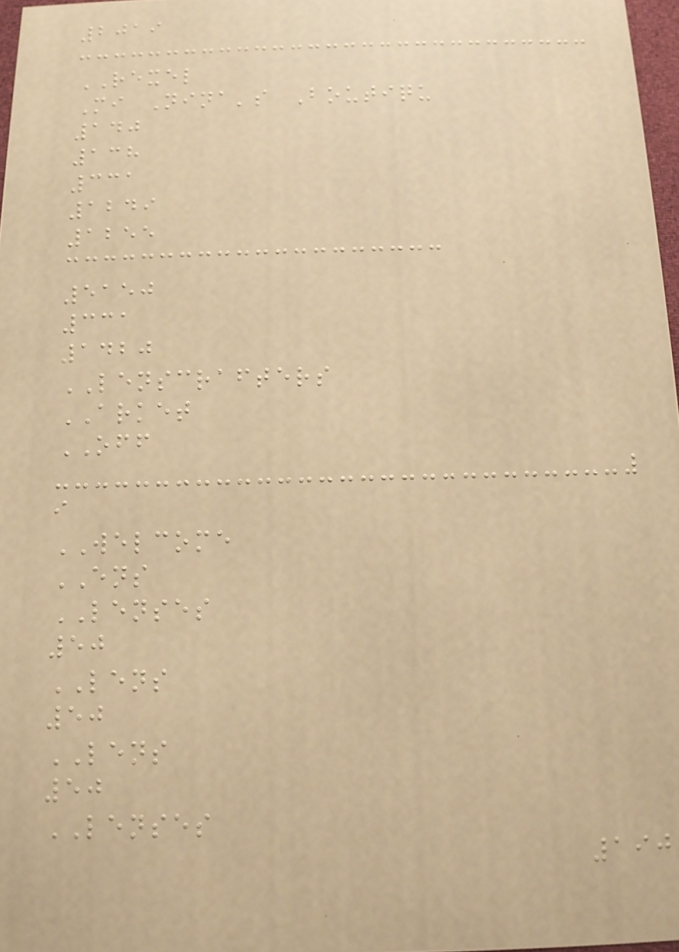2019
REXEL
Mi Nina's Boutiqu
140
138
331
1249
1255
5150
331
1420
LENSCRAFTERS
ARKET
OFF
i
WELCOME
ENS
LENSES
50
LENS
50
LENS
50
LENSES
190
